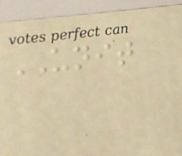UNIT
